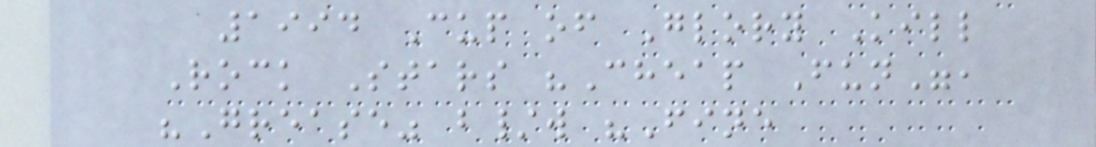1994 Cup of Glory Kill
Rock Stars "Cheap Fun",
"Grease" b/w "Fine
